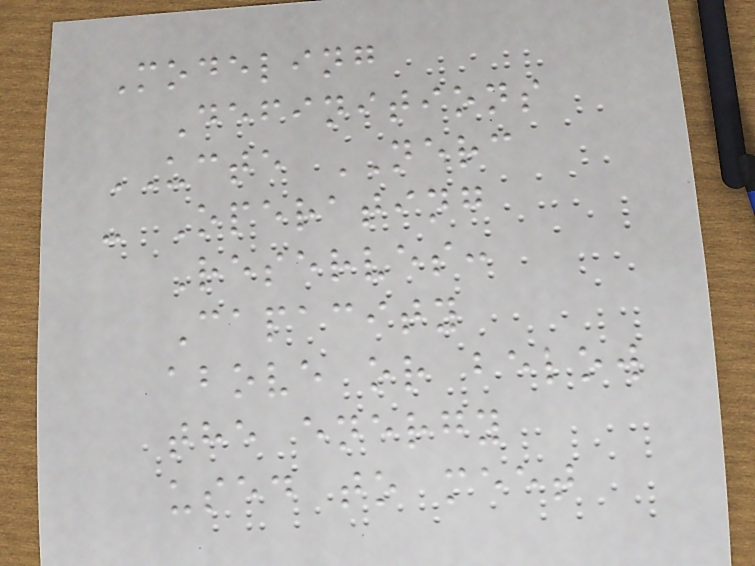Modeling
Definitions
UCTE NERC
- Operating
Reserves:
Capacity
above or below
the energy
used to meet
